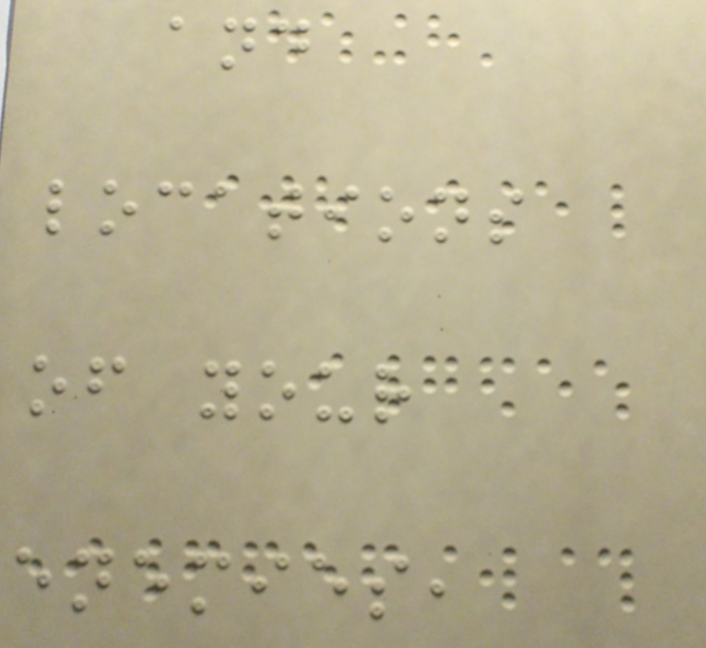and
locations
of your
enemies,
